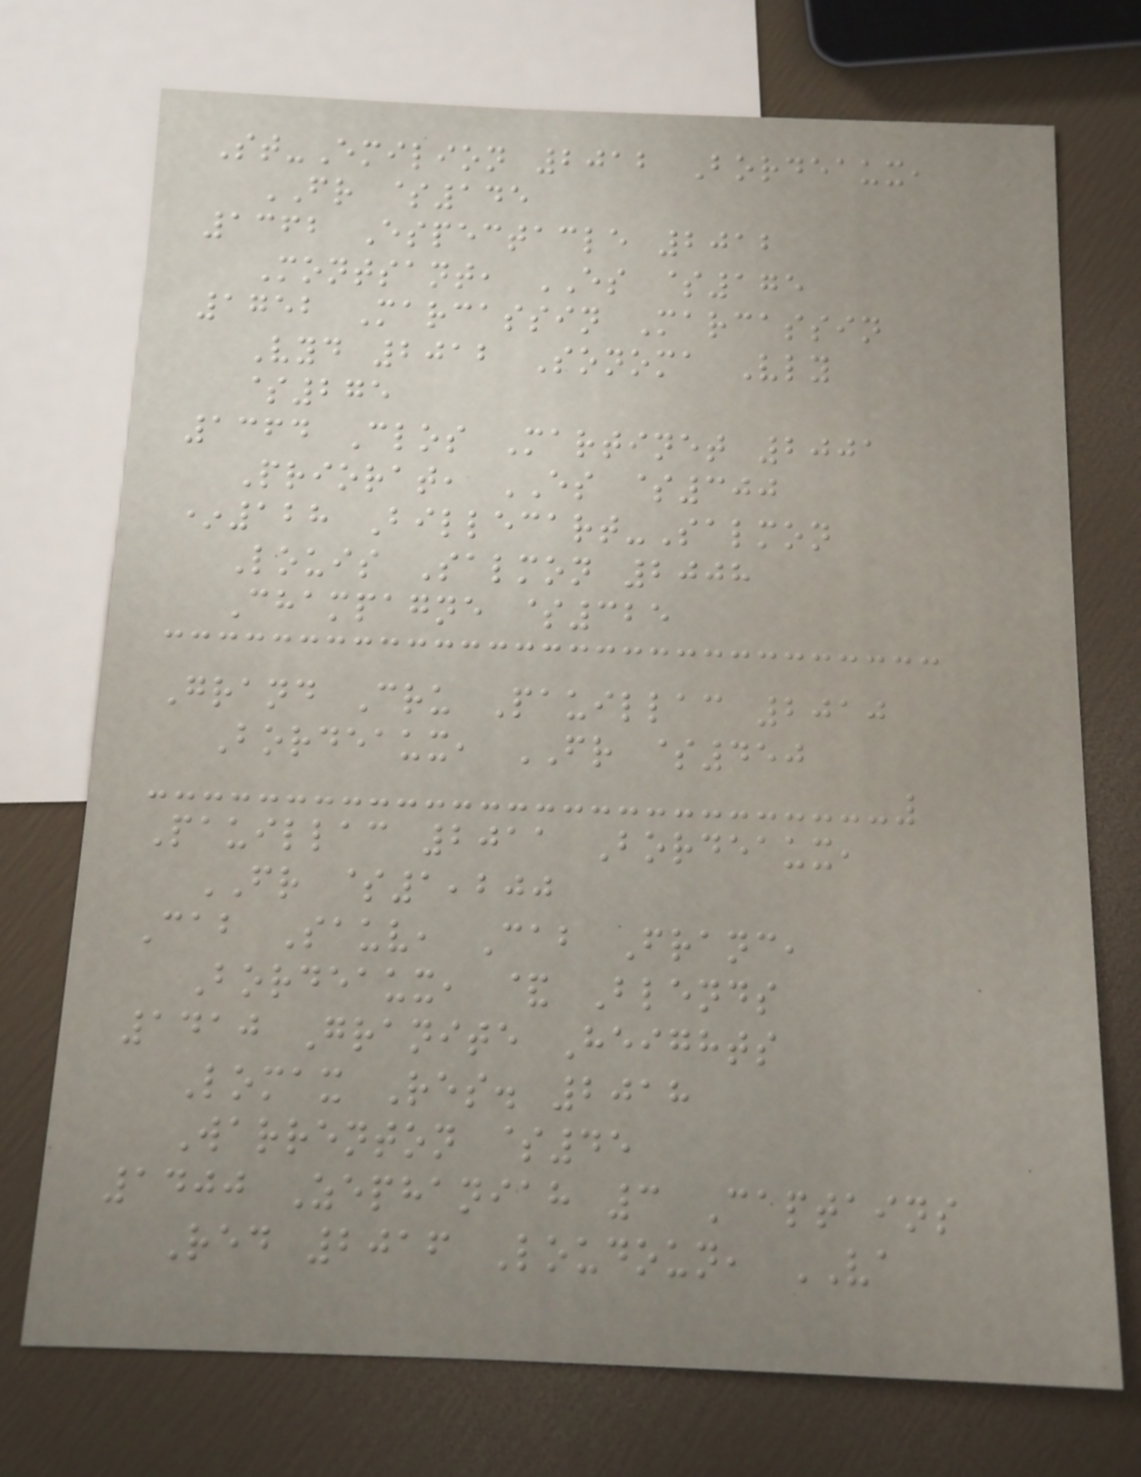St-Emilion 2012 Bordeaux,
FR $145
1362 Espectacle 2012
Montsant, ES $175
1752 Marcassin Marcassin
Vyd 2012 Sonoma Vly
$275
1364 Clos Martinet 2001
Priorat, ES $300
*128 Billecart-Salmon
Louis Salmon 2008
Champagne $325
Grand Cru Pauillac 2010
Bordeaux, FR $450
Pauillac 2011 Bordeaux,
FR $1,200
Cab Sauv, Cab Franc,
Bordeaux, & Blends
1410 Granite Heights
Lomax Res. 2018
Warrenton $45
1400 Zephaniah 3 Captains
Red 2016 Loudoun, VA
